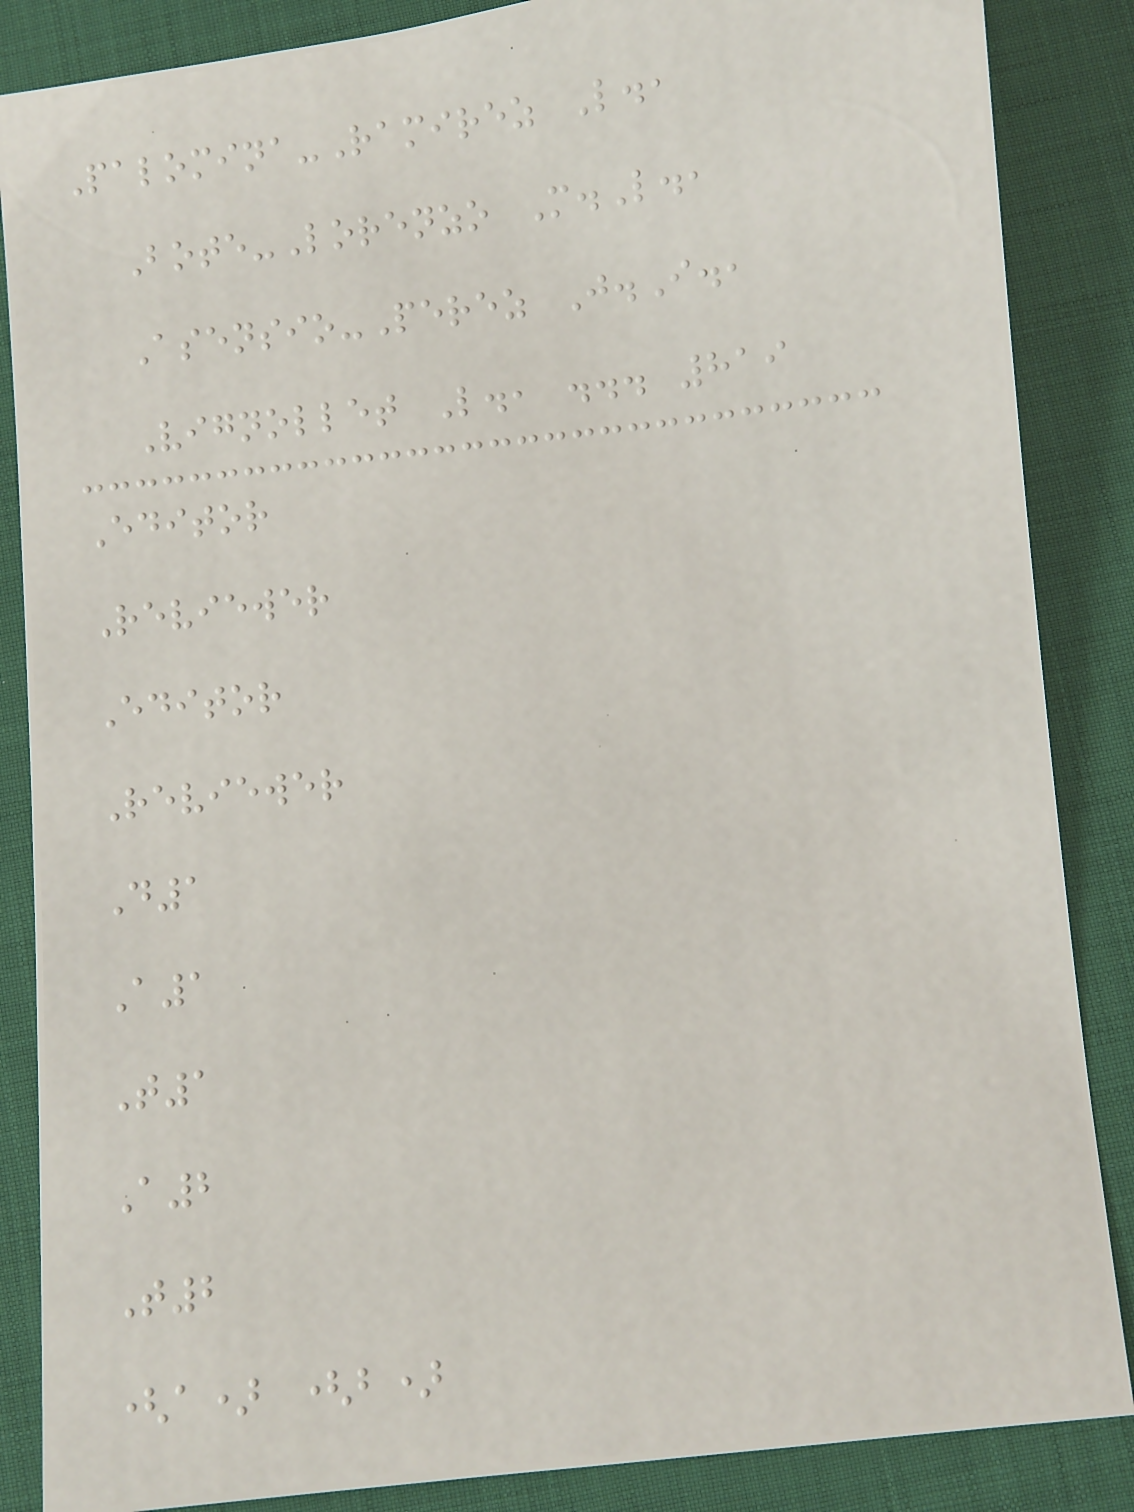Palomina-Ramirez L.,
Bote-Lorenzo M.L.,
Asensio-Perez J.I.,
Vignollet L., ... 819
Editor
Reviewer
Editor
Reviewer
D1
A1
T1
A2
T2
(a) (b)
